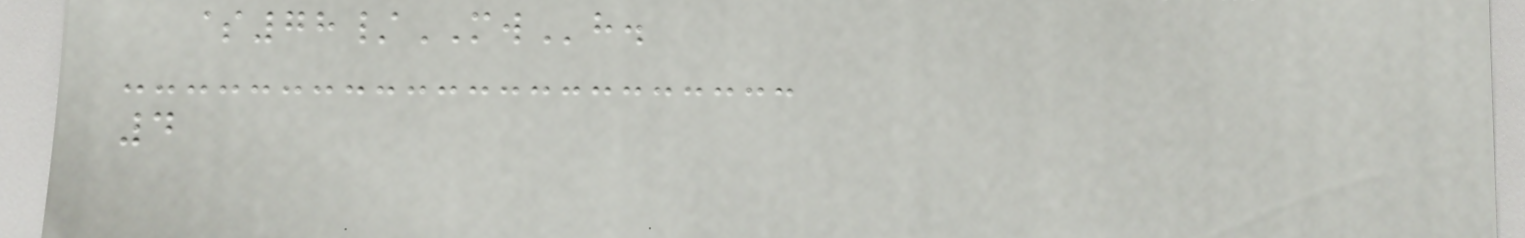$78/MWh.
4
